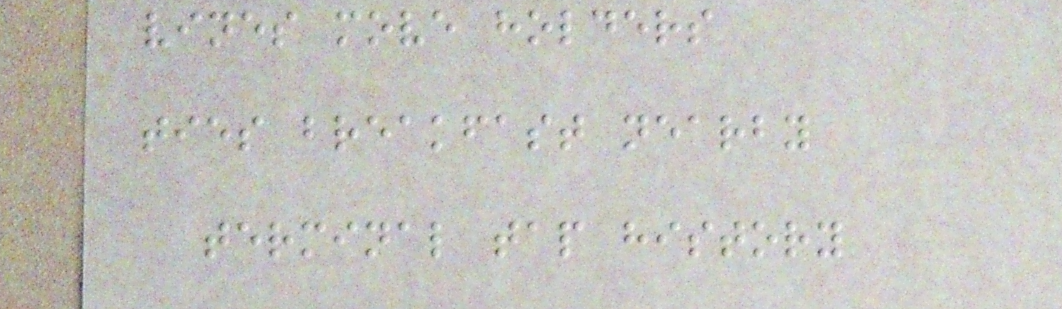vines move holders
ties breakfast nearby
terminal tap history
